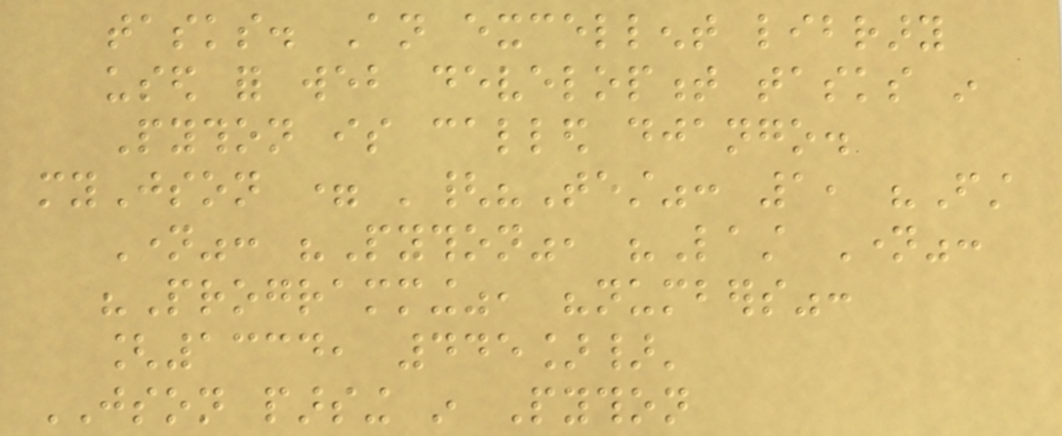tasks. An excellent library
used for web development tasks in
Python is called django.
myJson = '{"Test": 1, "First
Name": "Python", "Last Name":
"Programming", "numbers":
[1334, 445]}'
JSON parsing in Python
